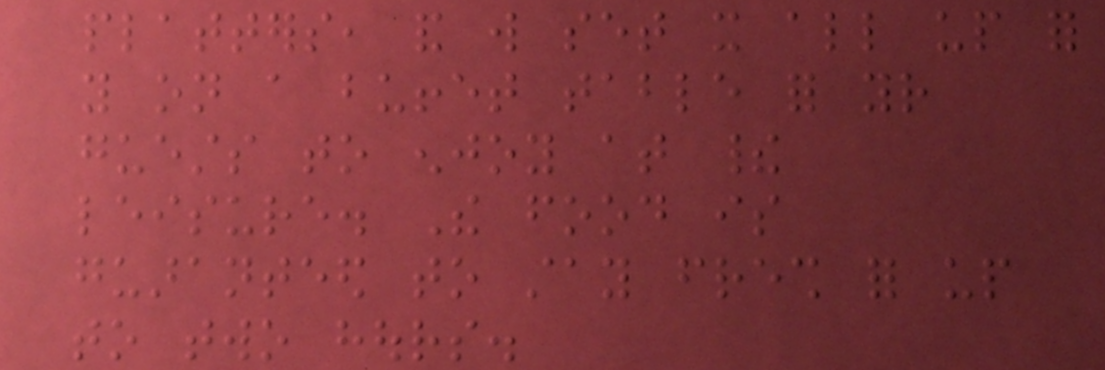platters, and will set it all up for
you on a buffet table for your
guests to enjoy at their
leisure. The food is
guaranteed to stay fresh for up
to two hours.
